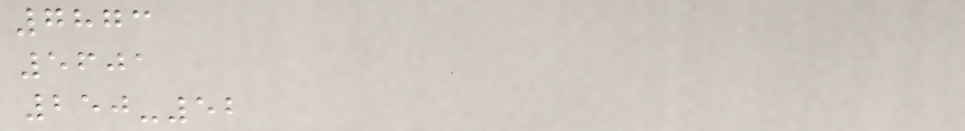7873
5601
250-52
